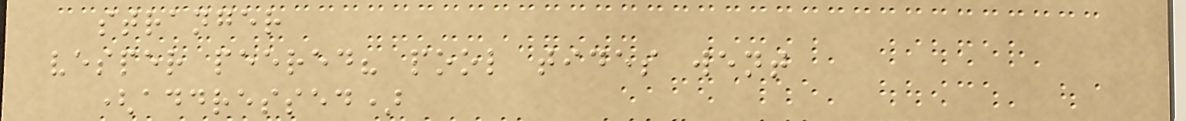stranger
vesper peered? pool tides went
(addressed)
